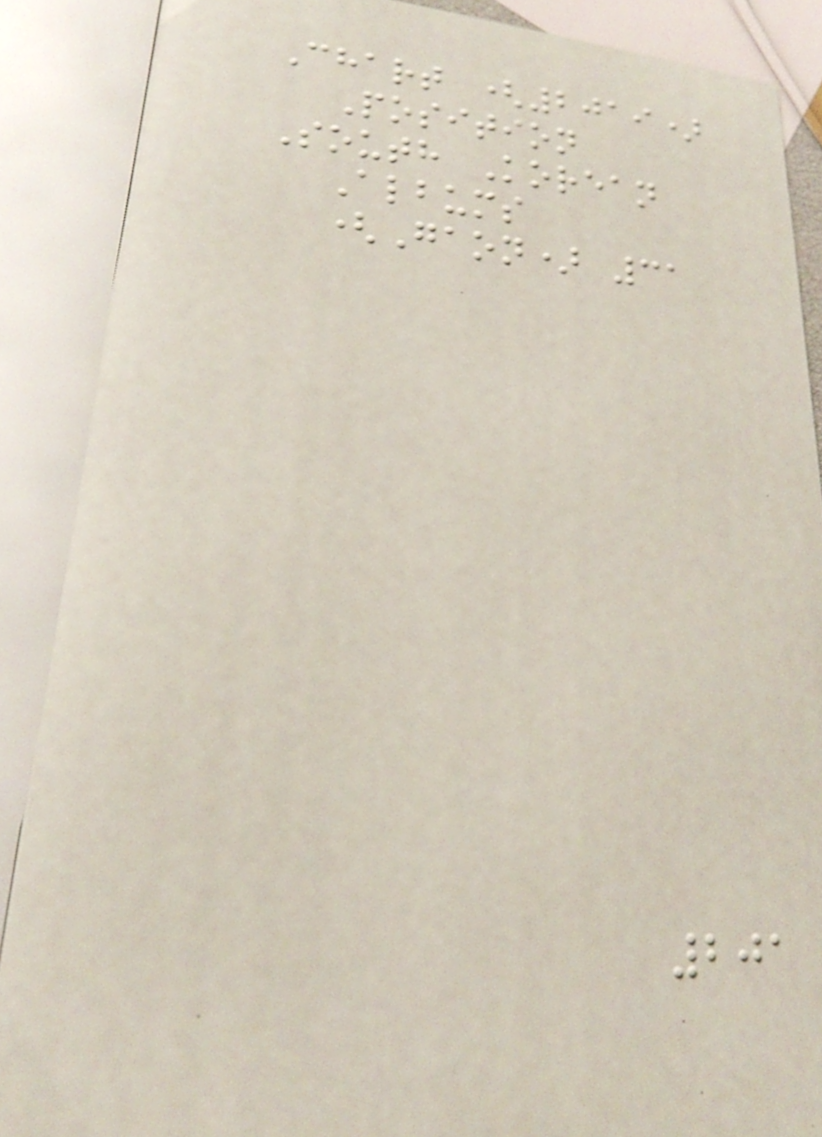Chart (2019)
Position
South Korean
Albums
(Gaon) 31
201
